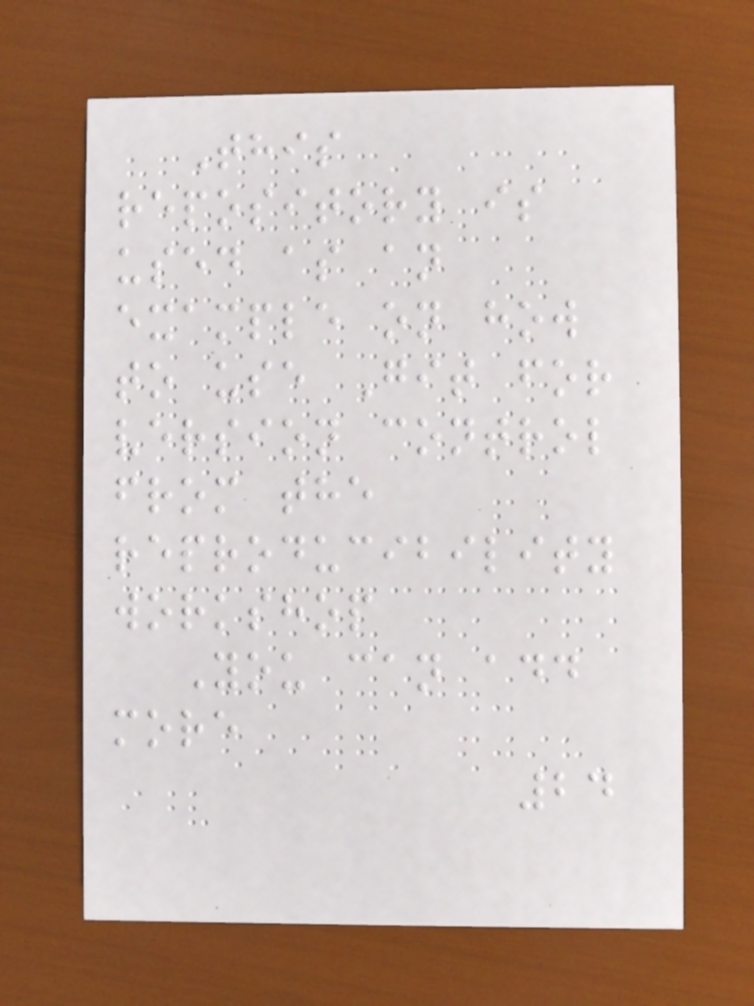This
repository is
used as an
example on how
to use Git for
version control
from the
reproducibility
workshop
You can add
more
24
